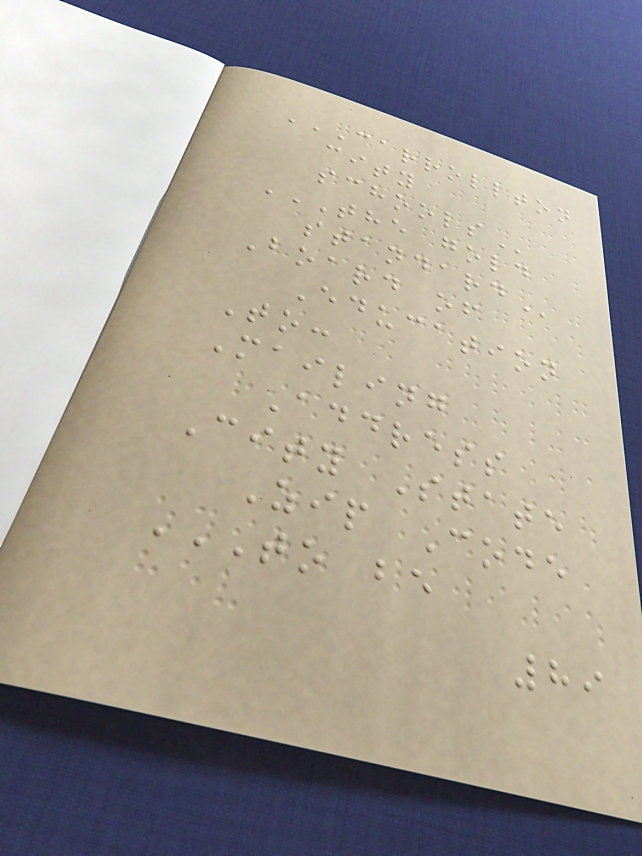CARROLLTON
CITY
SCHOOLS
THE GOLD
STANDARD
Board of
Education
To:
Mailing
Address
City State
Zip Code
TO BE
89
